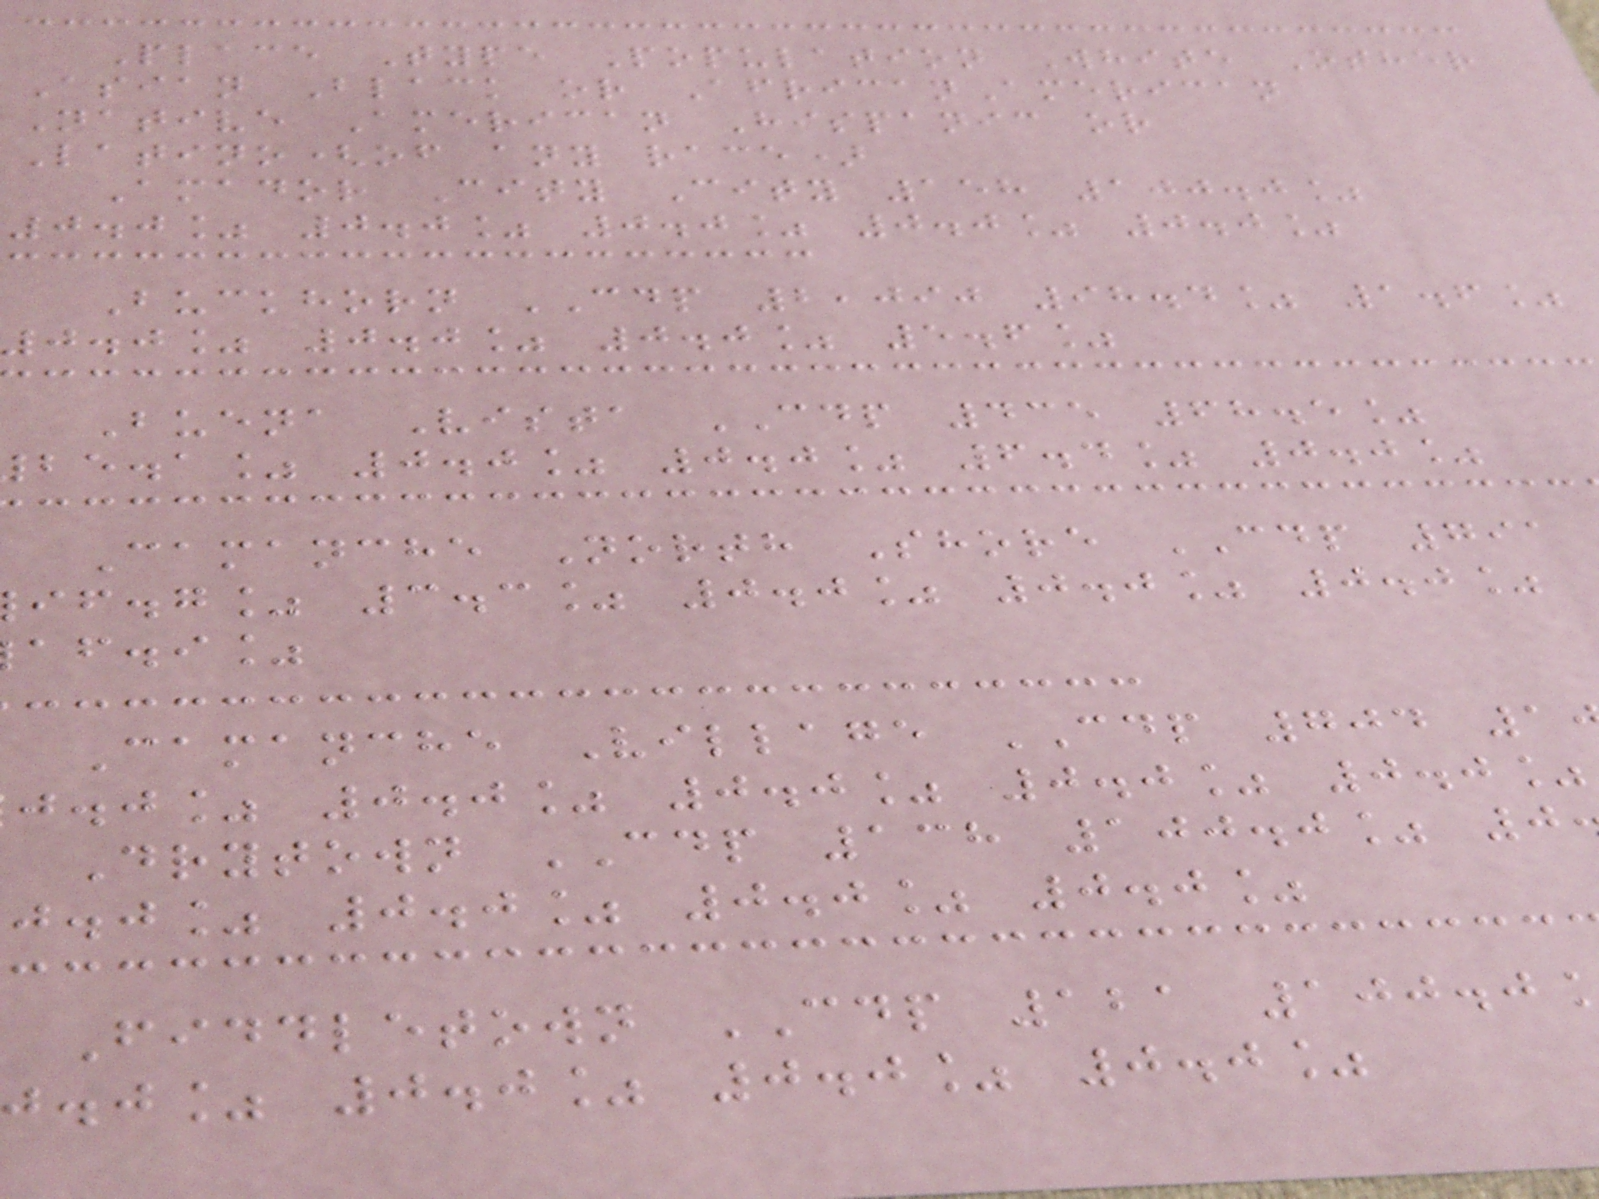Place Type Population White Other
Asian Black or AfricanAmerican
Native American Hispanic or
Latino(of any race)
Amador City City 158 100.0%
0.0% 0.0% 0.0% 0.0% 0.0%
Buckhorn CDP 2,090 98.4% 1.6%
0.0% 0.0% 0.0% 5.6%
Buena Vista CDP 435 68.5%
be.a% 0.0% 0.0% 6.4% 0.0%
Camanche North Shore CDP 791
if.g% 3.3% 0.0% 0.0% 0.0%
af.i%
Camanche Village CDP 704 1
j.j% 0.0% 0.0% 0.0% 0.0%
Drytown CDP 138 100.0% 0
j.j% 0.0% 0.0% 0.0%
Fiddletown CDP 121 100.0
j.j% 0.0% 0.0% 0.0%
